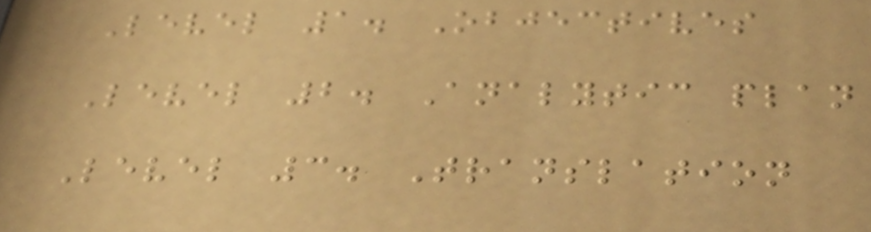Level 1. Objectives
Level 2. Analytic plan
Level 3. Translation
